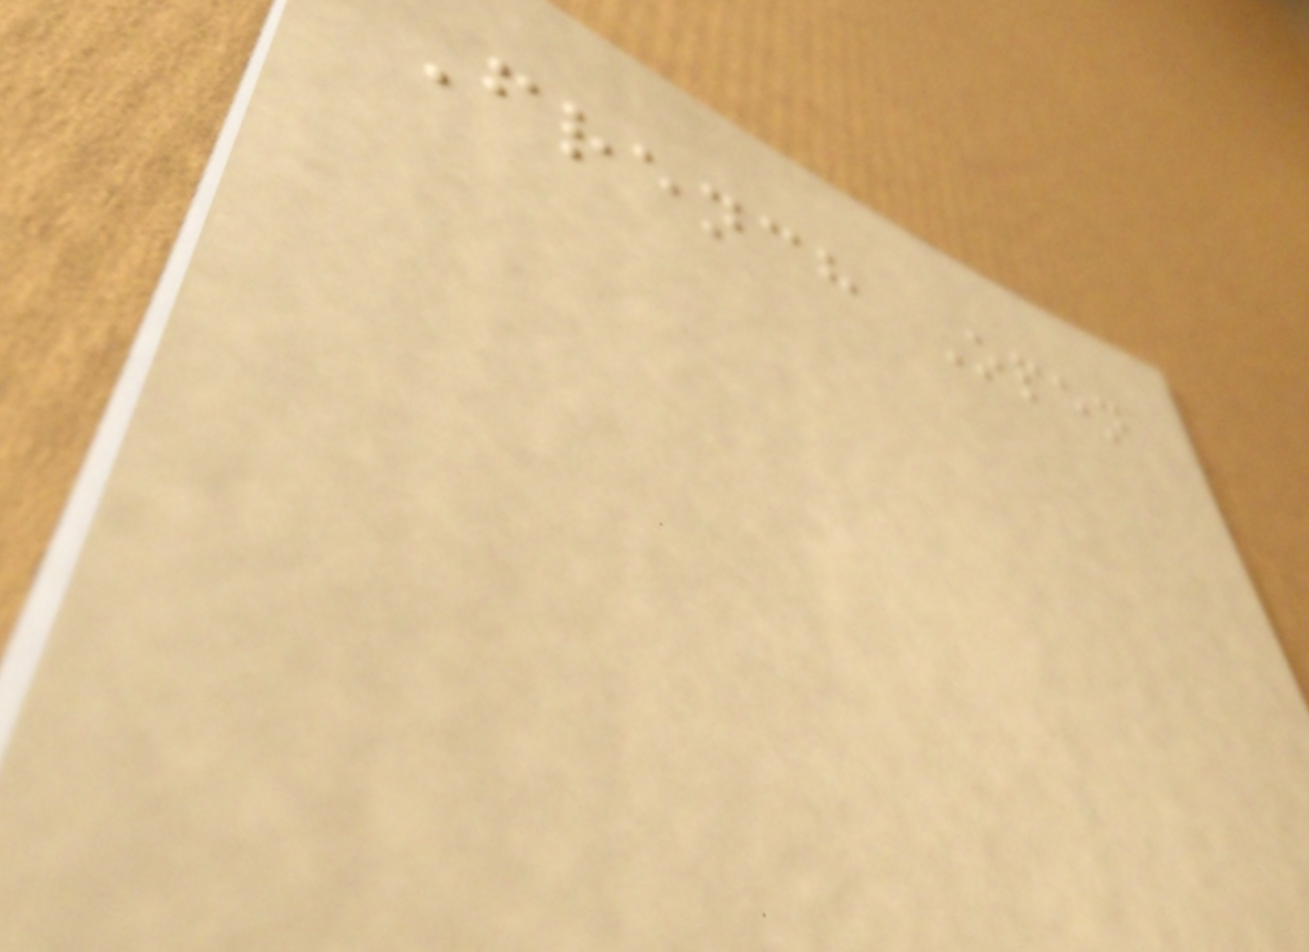French Open
